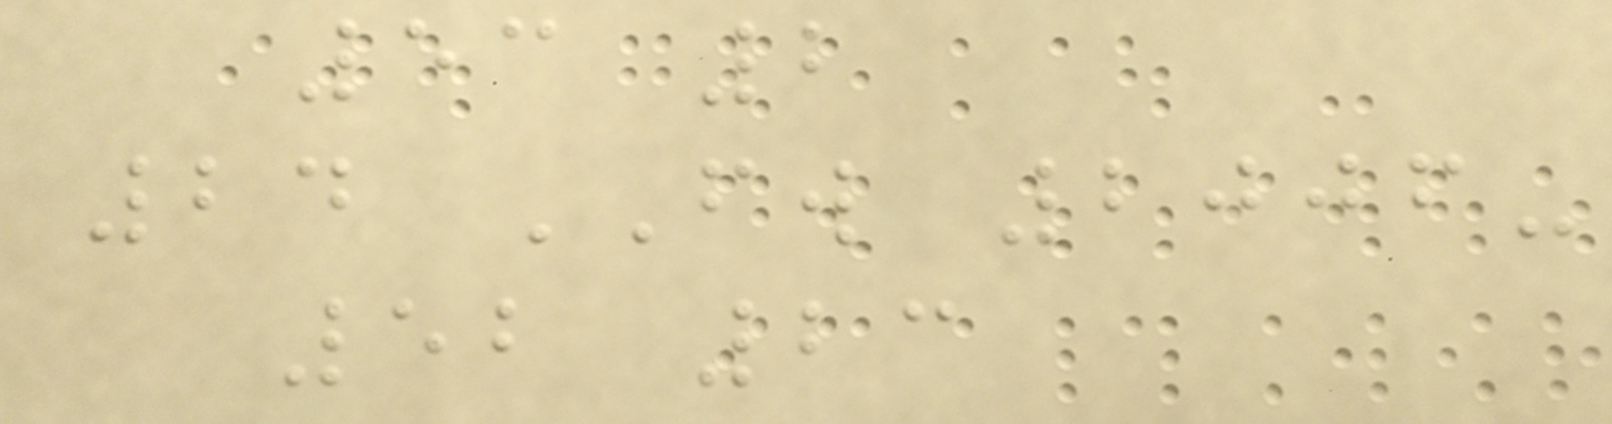53 2
24 FW 2006-
52 23
